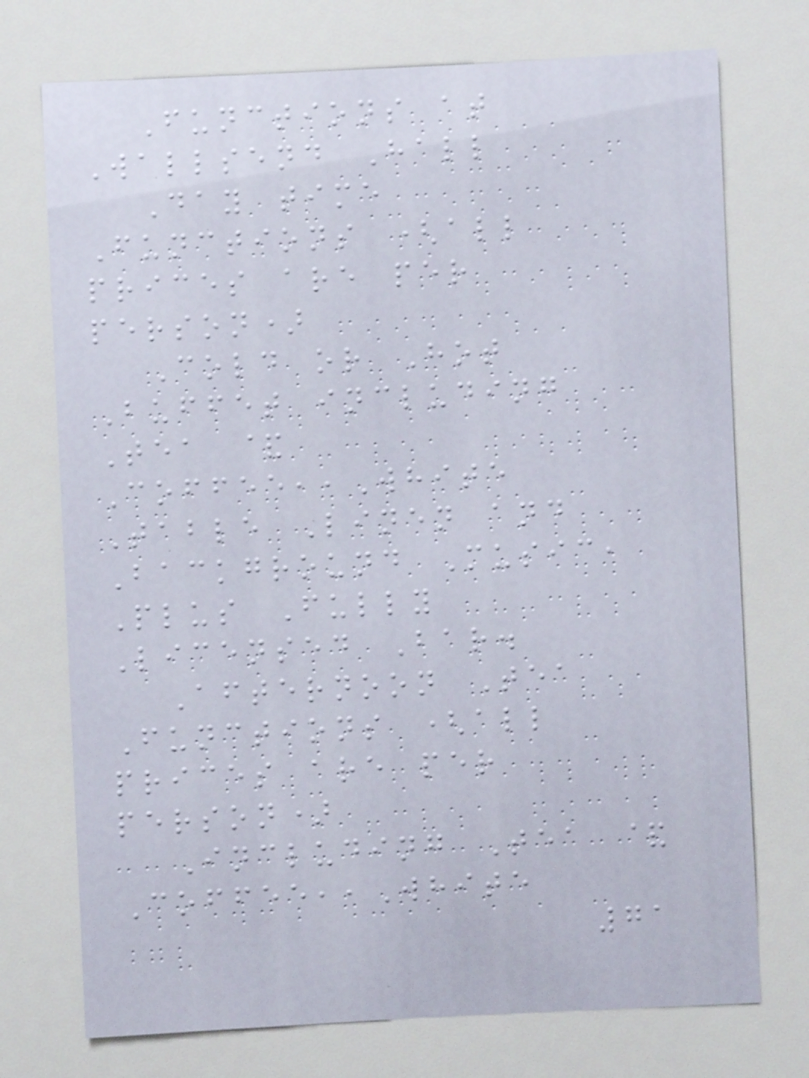Functions at
Wallsend Hall
Day time
Functions (all
prices are per
person)
Cold or Hot
Buffet including
Tea &
Coffee,,White
Table Linen and
Background Music,
Plus Fully
Licensed Bar.
Afternoon Tea
Functions (all
prices are per
person)
Including Tea &
Coffee,,White
71
